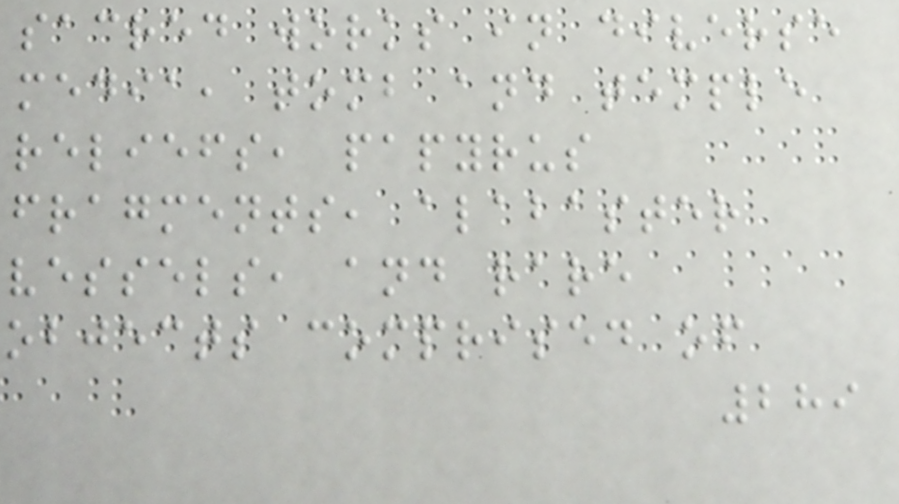sacred works in diverse
media, tomb and temple
reliefs, papyrus
fragments, alabaster
vessels, and rare
objects comprised of
289
